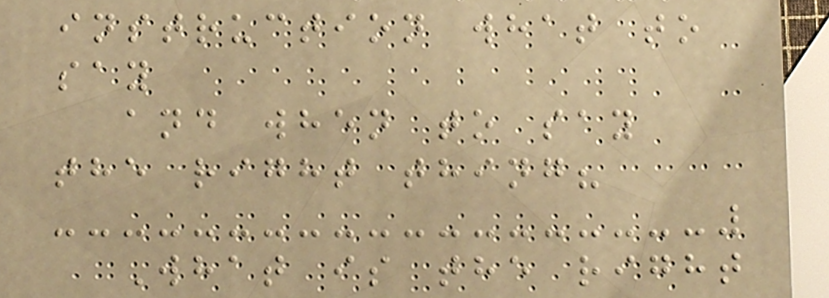instruction what to
say
and when to say
the right thing?
What is the right
